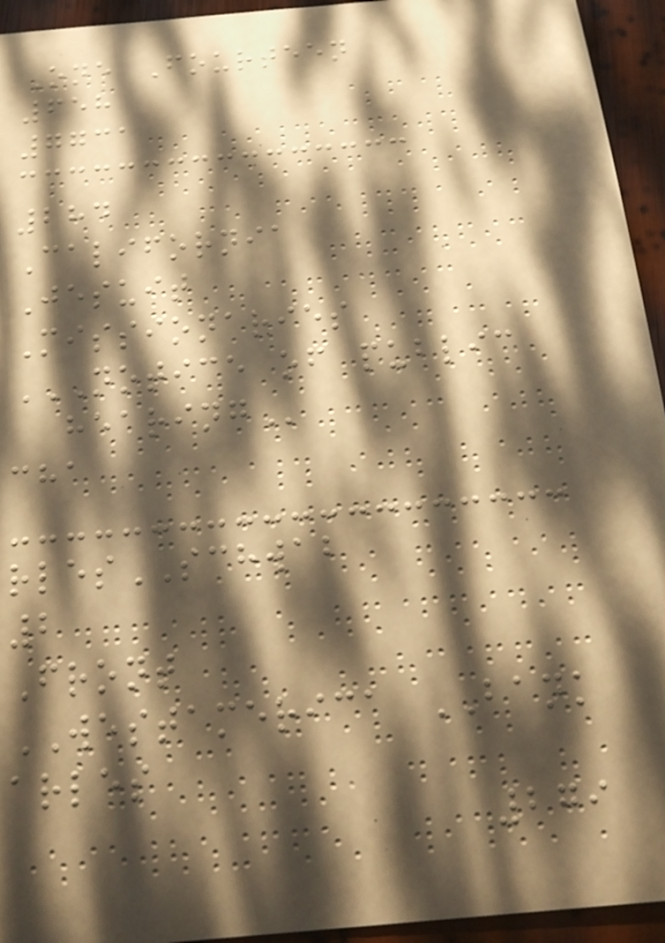One Fourteen
658
7731
284
California
Jesuit
Missionaries
NOTICE OF PUBLIC
HEARING
cha
rlesSCHWAB
2
Front
WESTAMERICA BANK
arles
279
